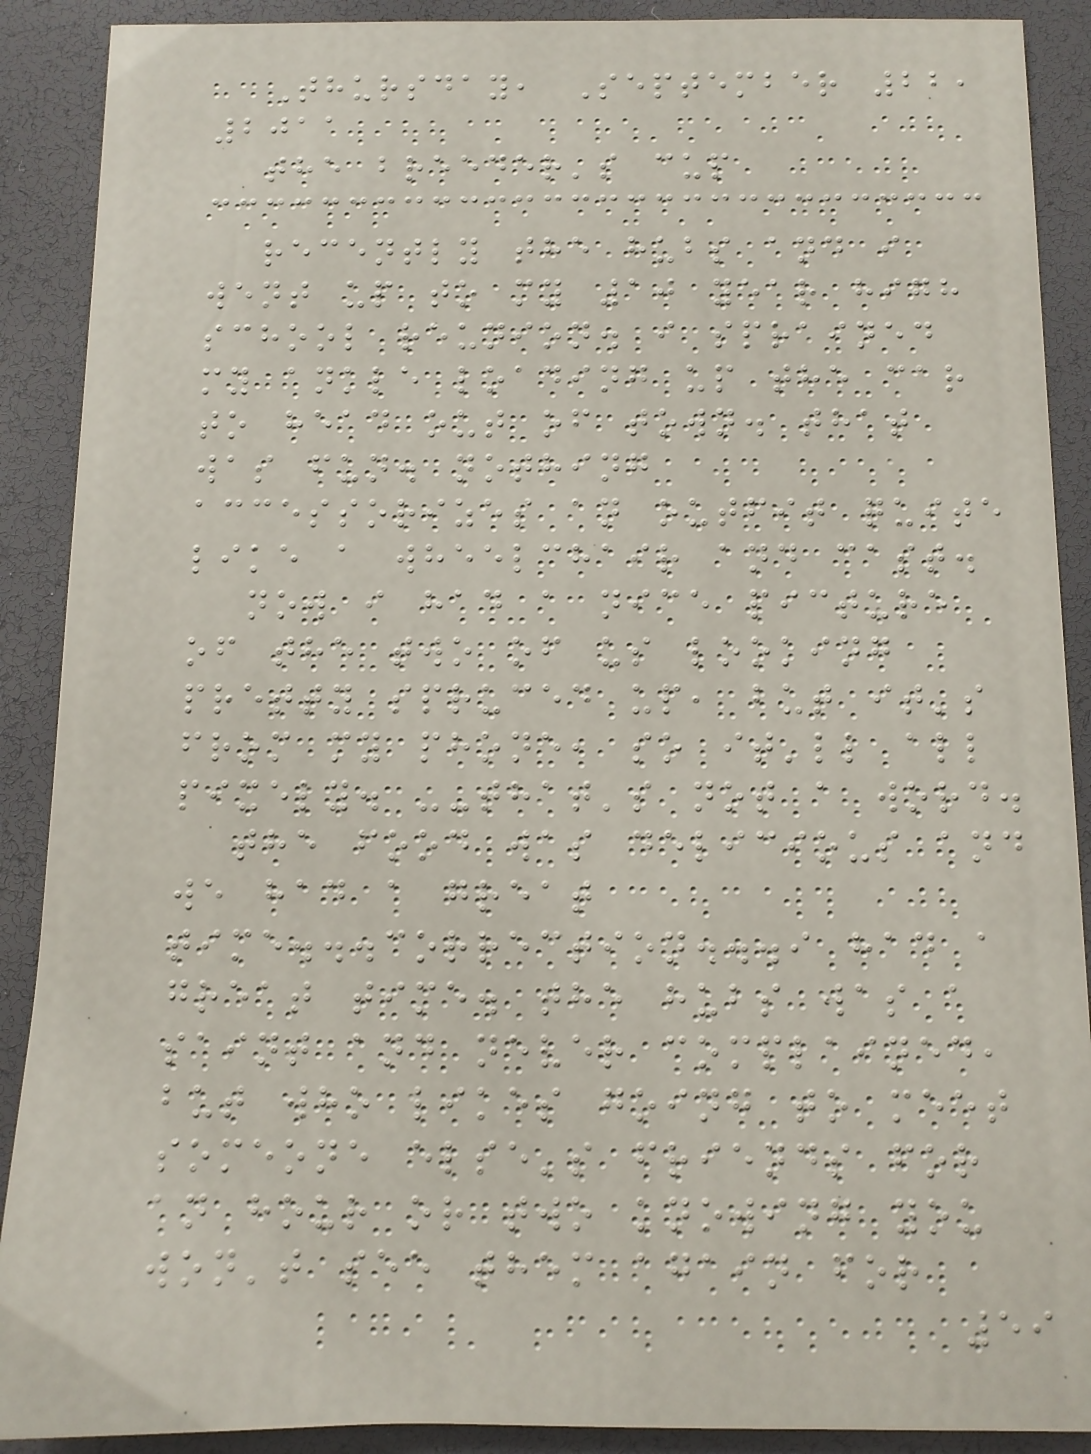Thursday, September 22,
2011
the breeder's cup
recently the hubs and i
went up to my 10 year high
school reunion. i sprained
my ankle loading up the car
to head out of town. that
was fun. nothing
accessorizes an outfit quite
like a wheelchair and cast.
now i had a nice picture
of the two of us looking
pretty spruced up, but it's
from my phone, so it'll all
pixely. --that's not a word.
the food was delicious and
we had a great
time...correction...i had a
great time. the hubs was a
saint and never complained,
but who likes going to meet
someone else's friends for
an hour or two knowing you
won't see them again for
59
